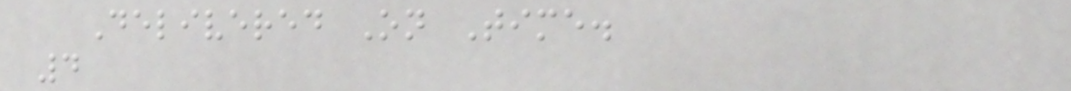Delivered On Time.
4
